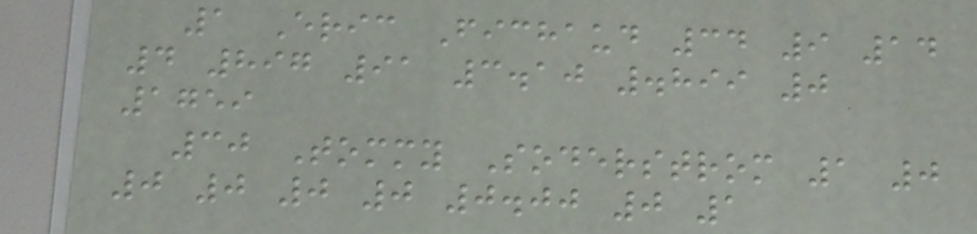1 Eric Fichaud 34 9 14
4 897 91 3.10 .899 0
1759
30 Tommy Soderstrom 1 0
0 0 0 0 0.00 0 1
